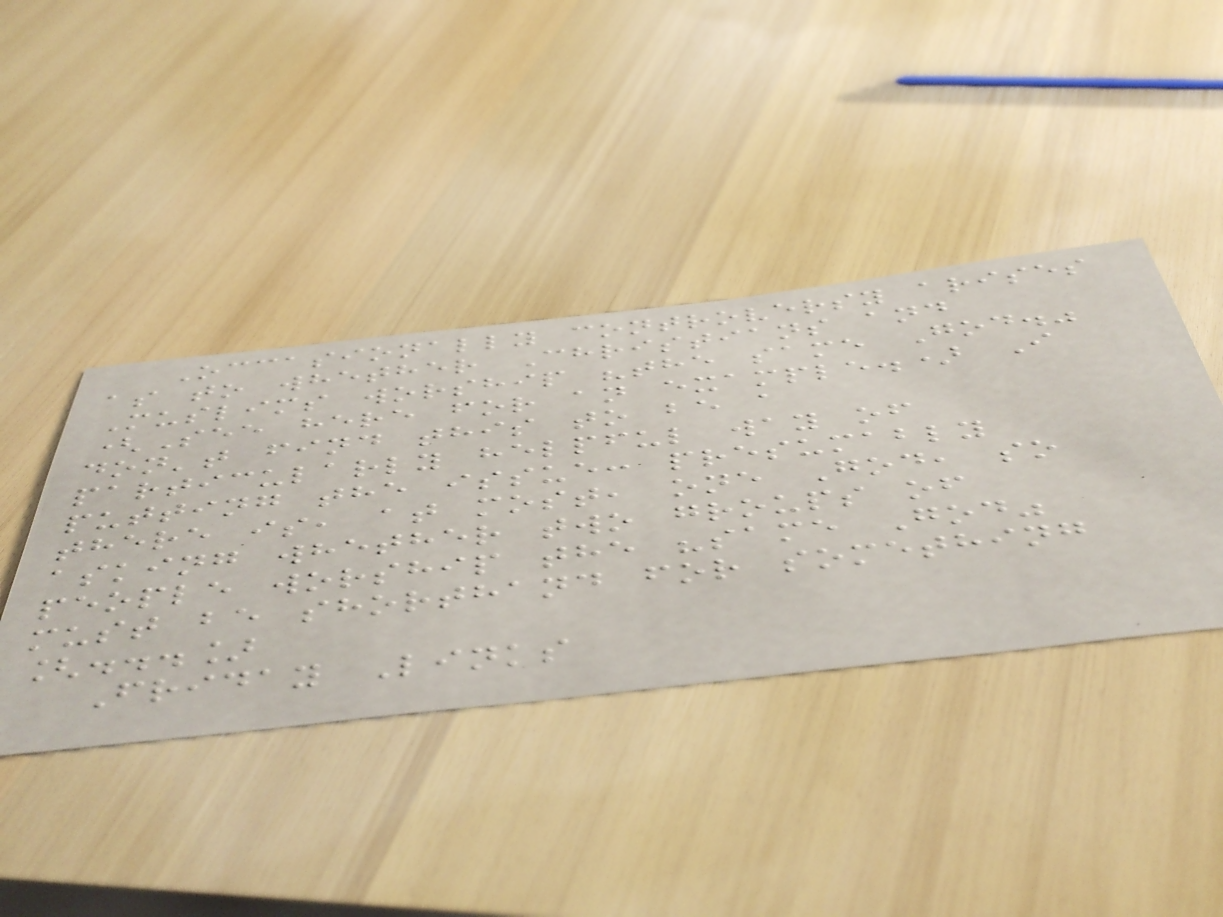Occasionally controversy arises
as to whether Christians and
Muslims worship "the same God."
(See here for an example.) I
don't find this to be a
particularly helpful way of
putting the issue: presumably
there is, at most, one God, so
asking whether two groups of
people worship the "same God"
must be shorthand for something
[...]
Friday Links
